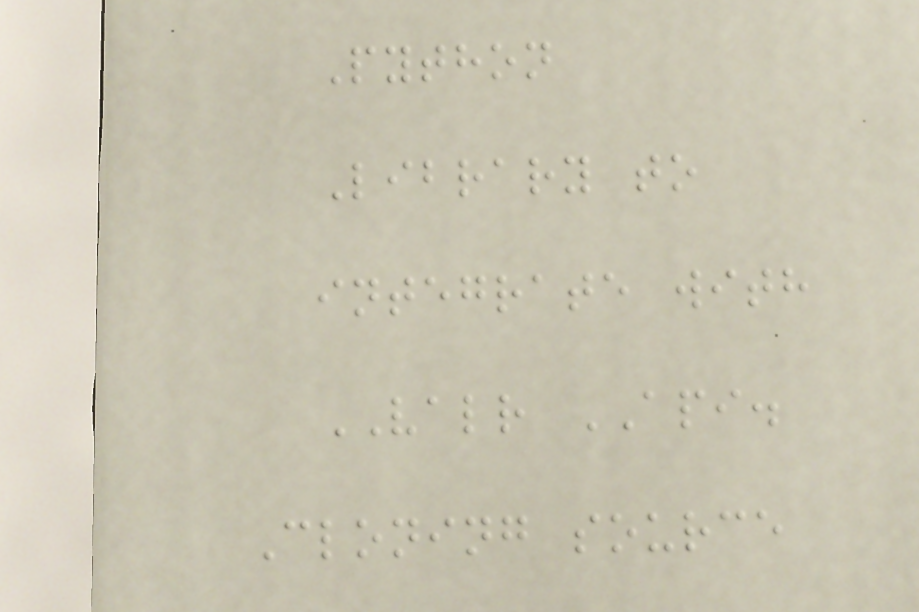Python
Library to
integrate with
VALR API.
Cloning source
